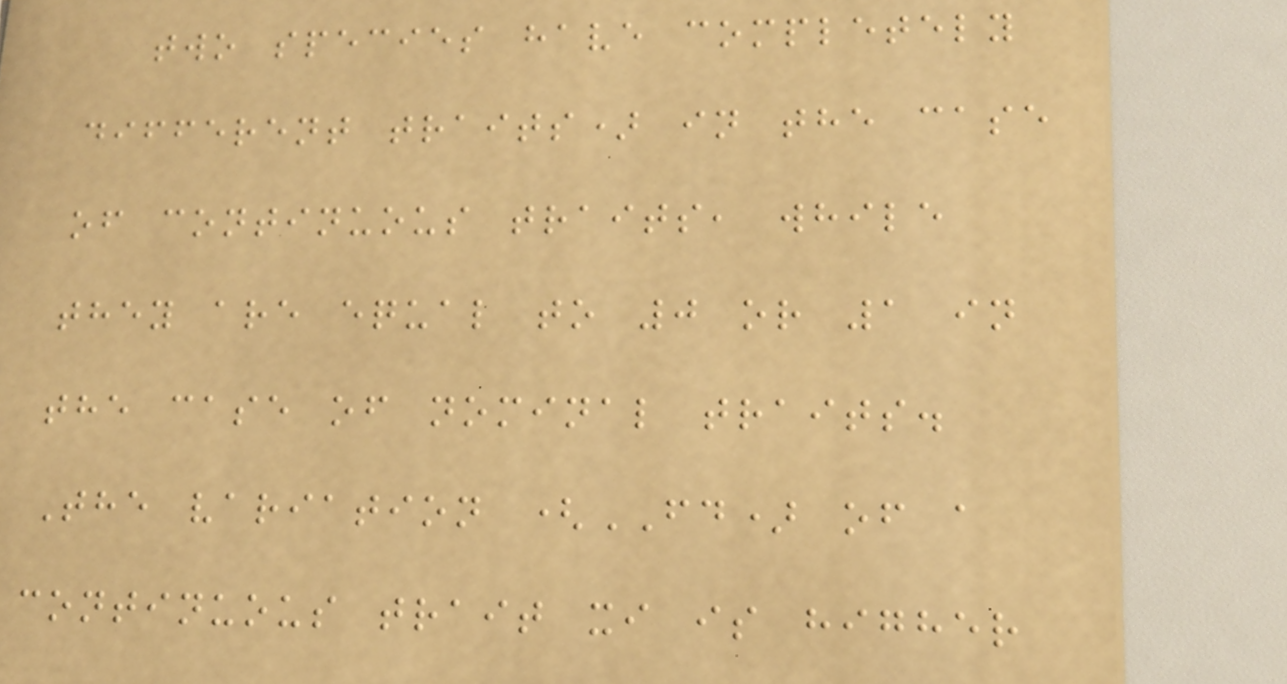two species have completely
different traits) in the case
of continuous traits, while
they are equal to 0 or 1 in
the case of nominal traits.
The variation (FD) of a
continuous trait xi is higher
